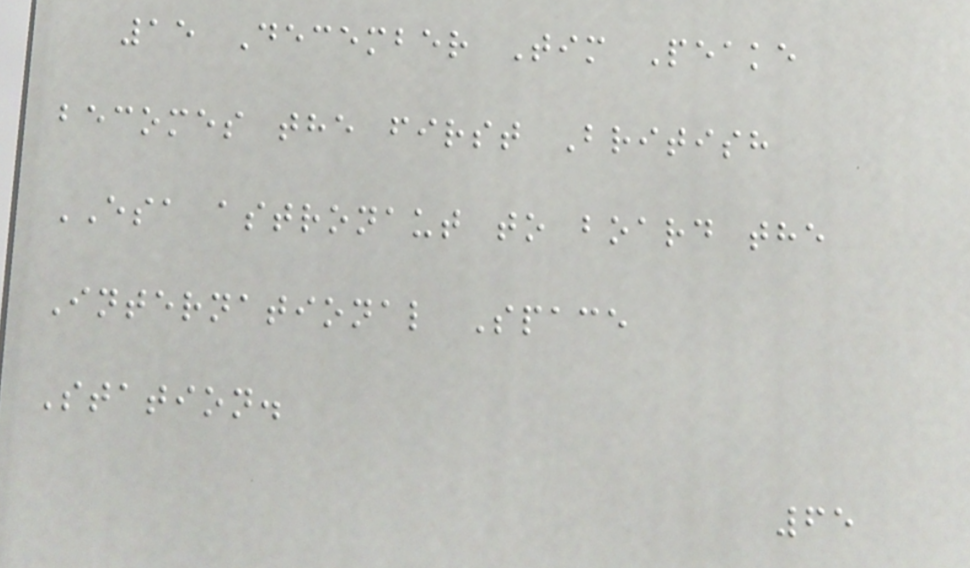15 December Tim Peake
becomes the first British
ESA astronaut to board the
International Space
Station.
65
